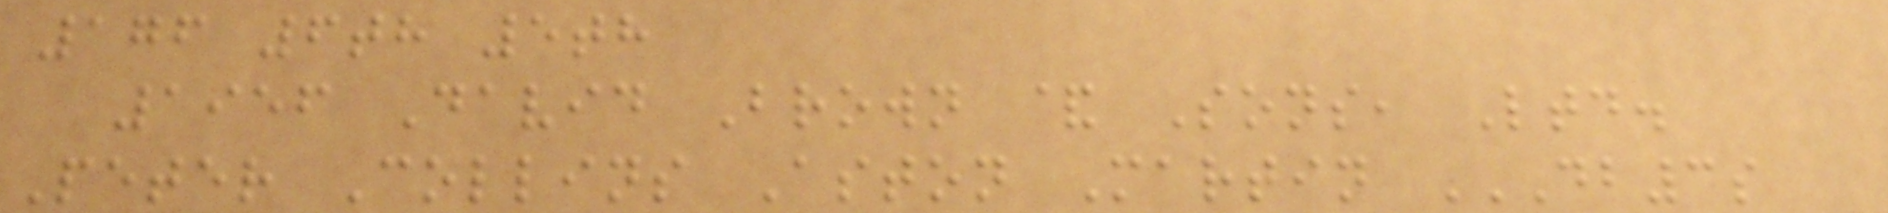176 6th 5th
1956 David Brown & Sons, Ltd.
Peter Collins Aston Martin DB3S
